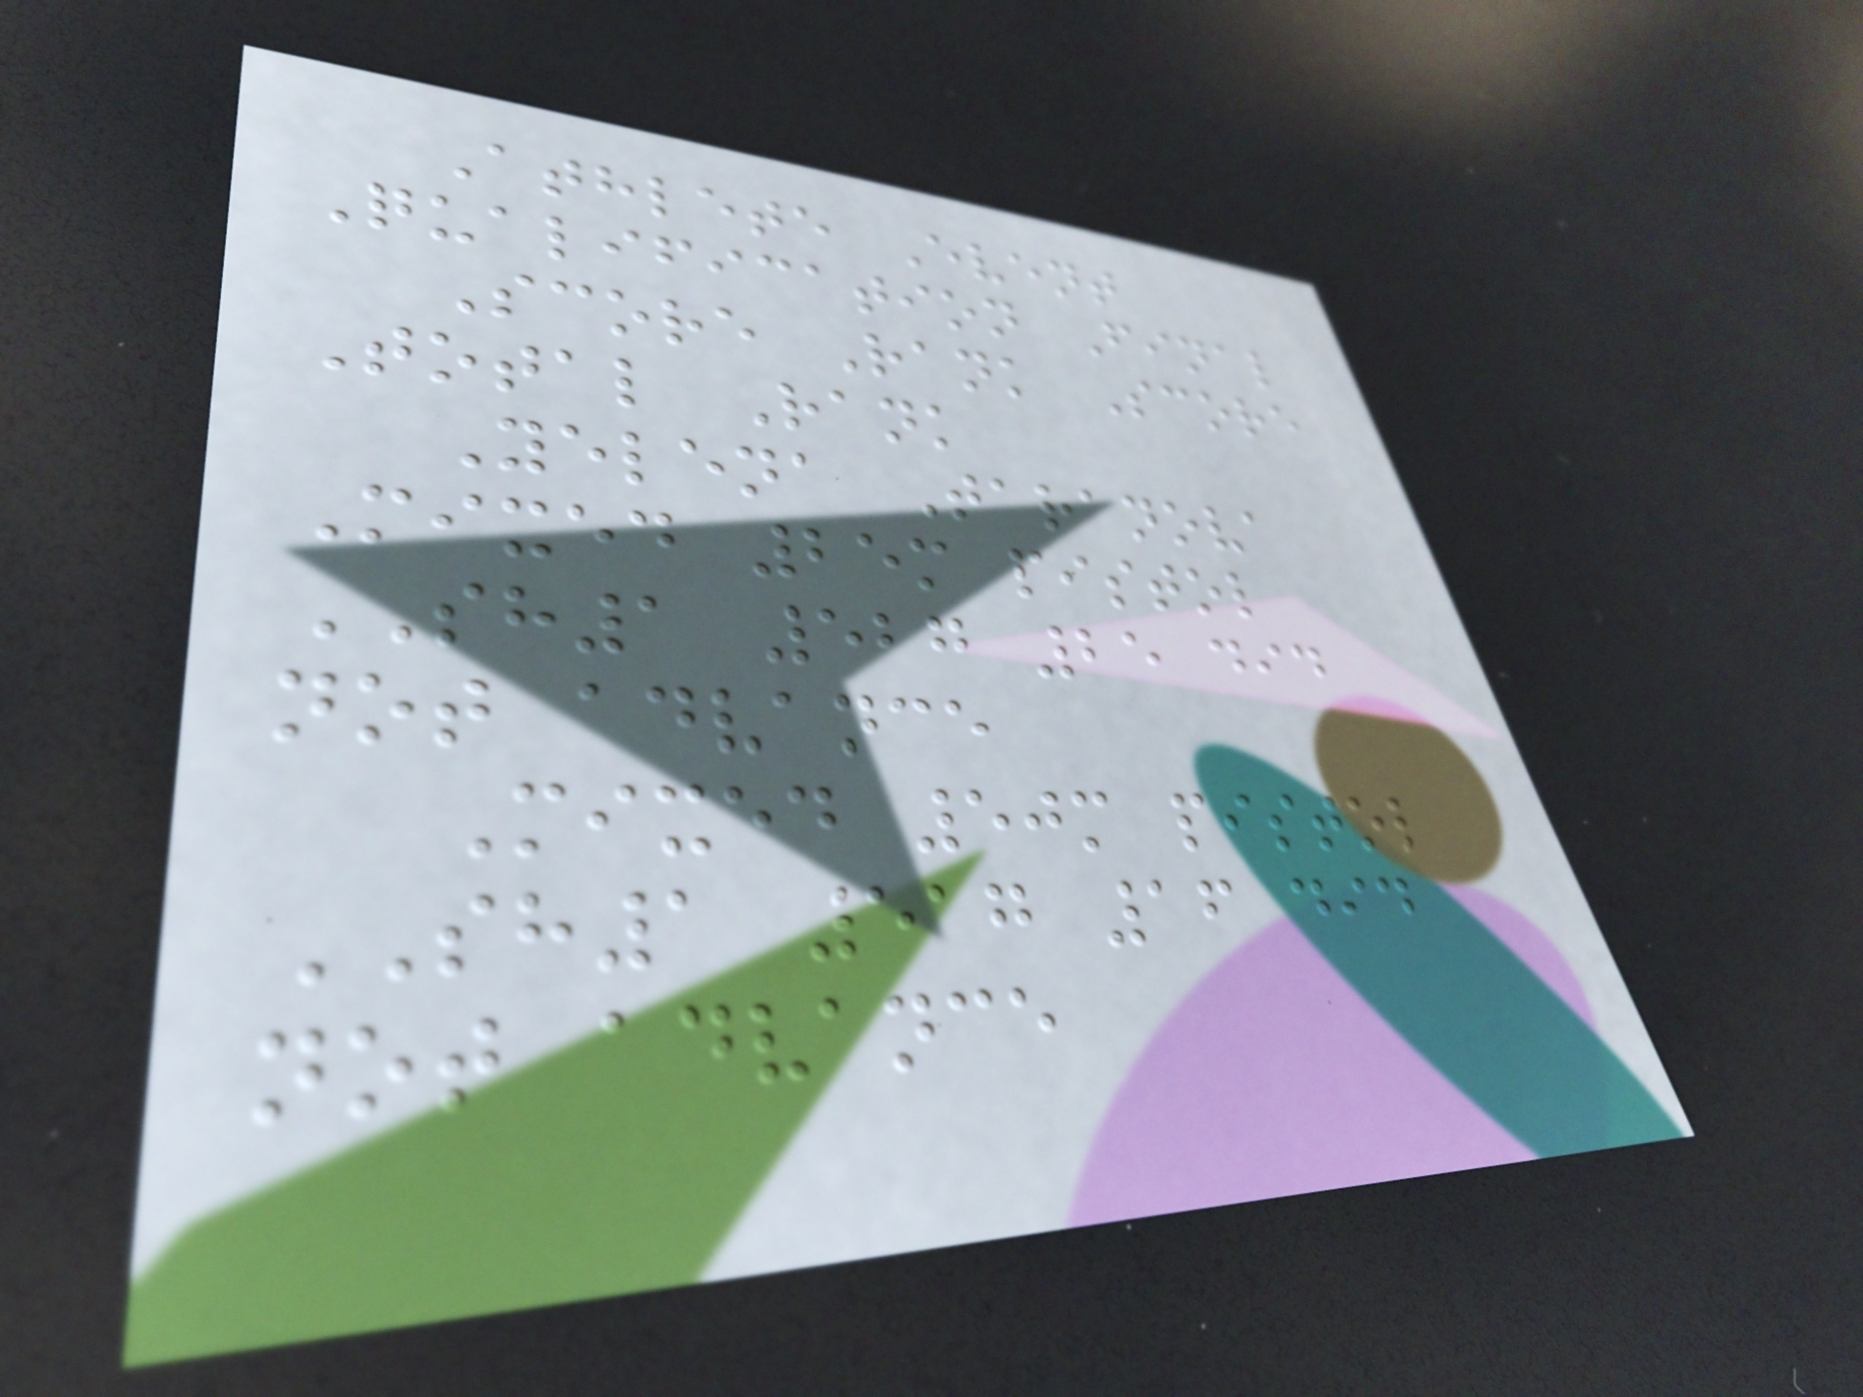Athlete Event
Qualification Final
Score Rank Score
Total Rank
Yelena Taranova
Mixed 25m pistol
SH1 527 25 did
not advance
Mixed 50m pistol
SH1 517 16 did
not advance
